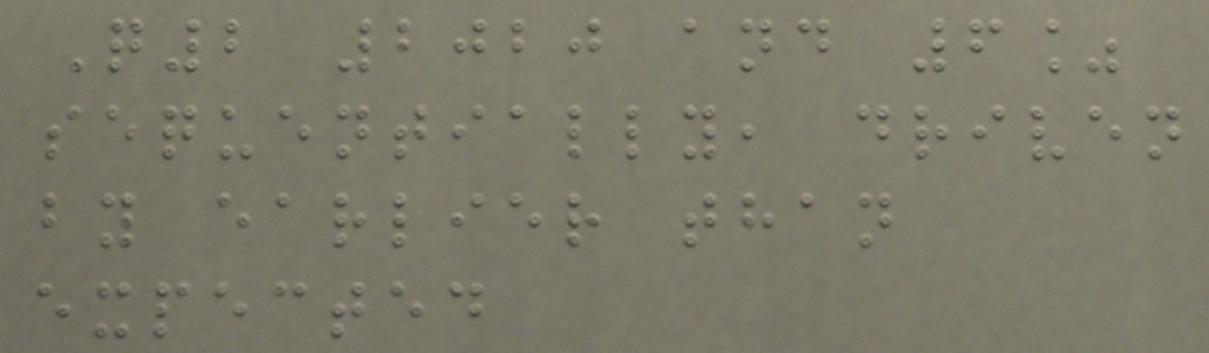Q2 2020 and 6%
sequentially, driven
by earlier than
expected
